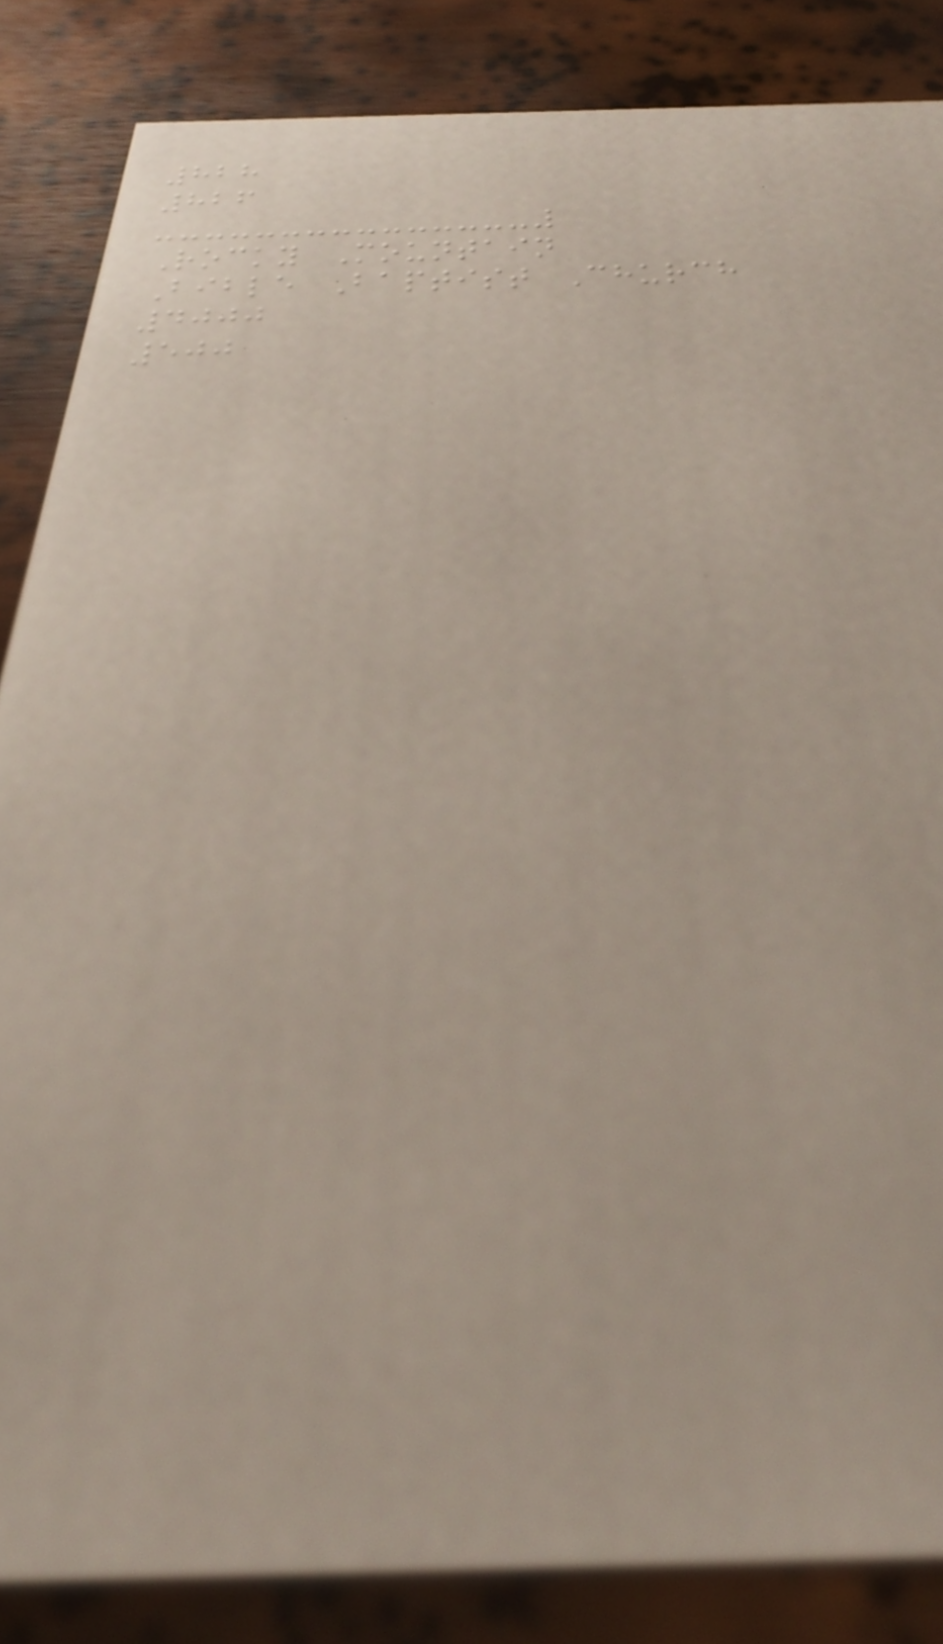828
826
Rocky Mountain
Bible Baptist Church
4000
500
